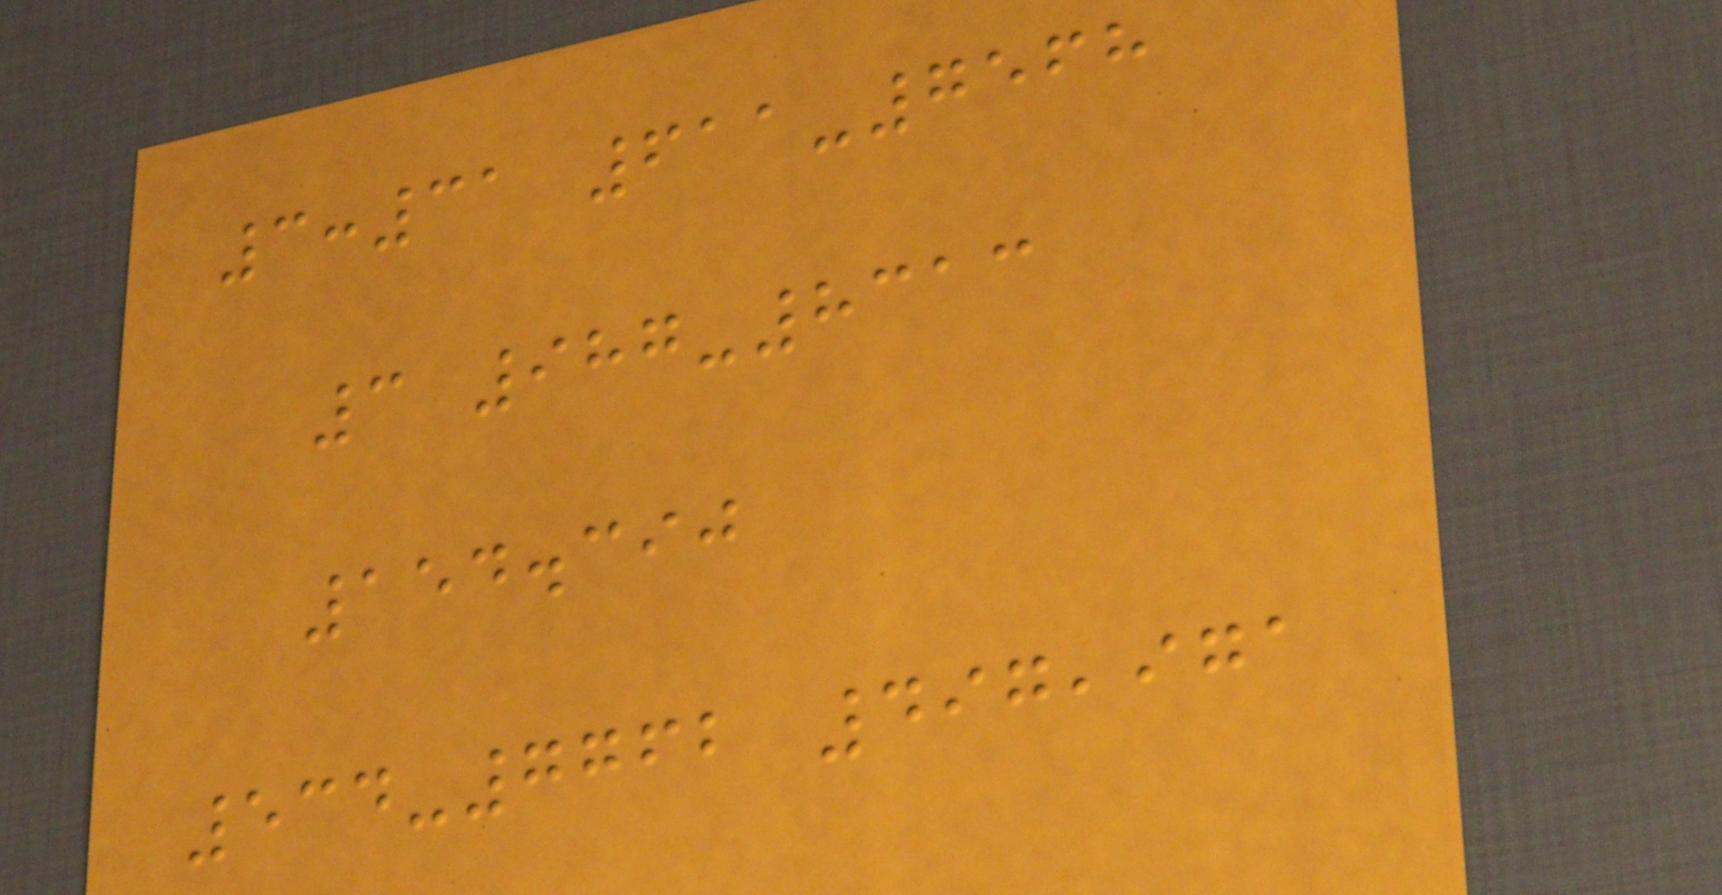3:31 611-7568
3 987-8313
154.390
534-7762 497,971
